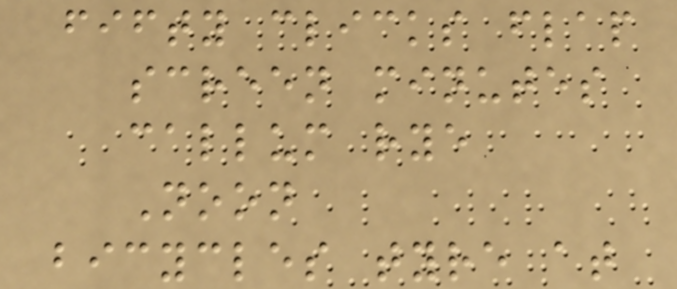fifty clicks flap
screen minutes
callum rye
Noon
bicycles tyre at
